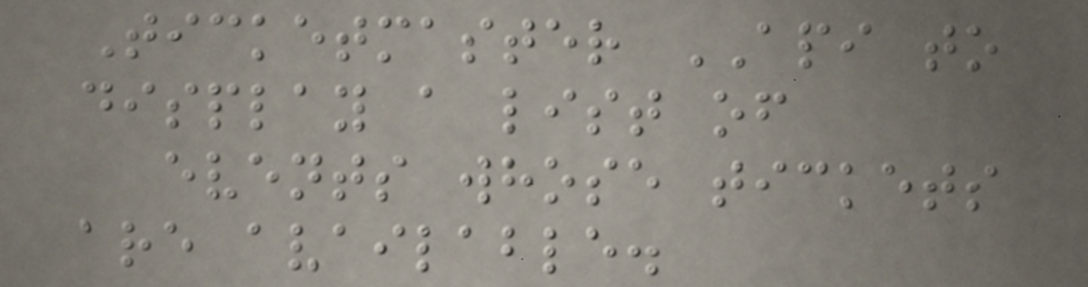Ticketmaster API to
display a list of
events whose tickets
are available.
